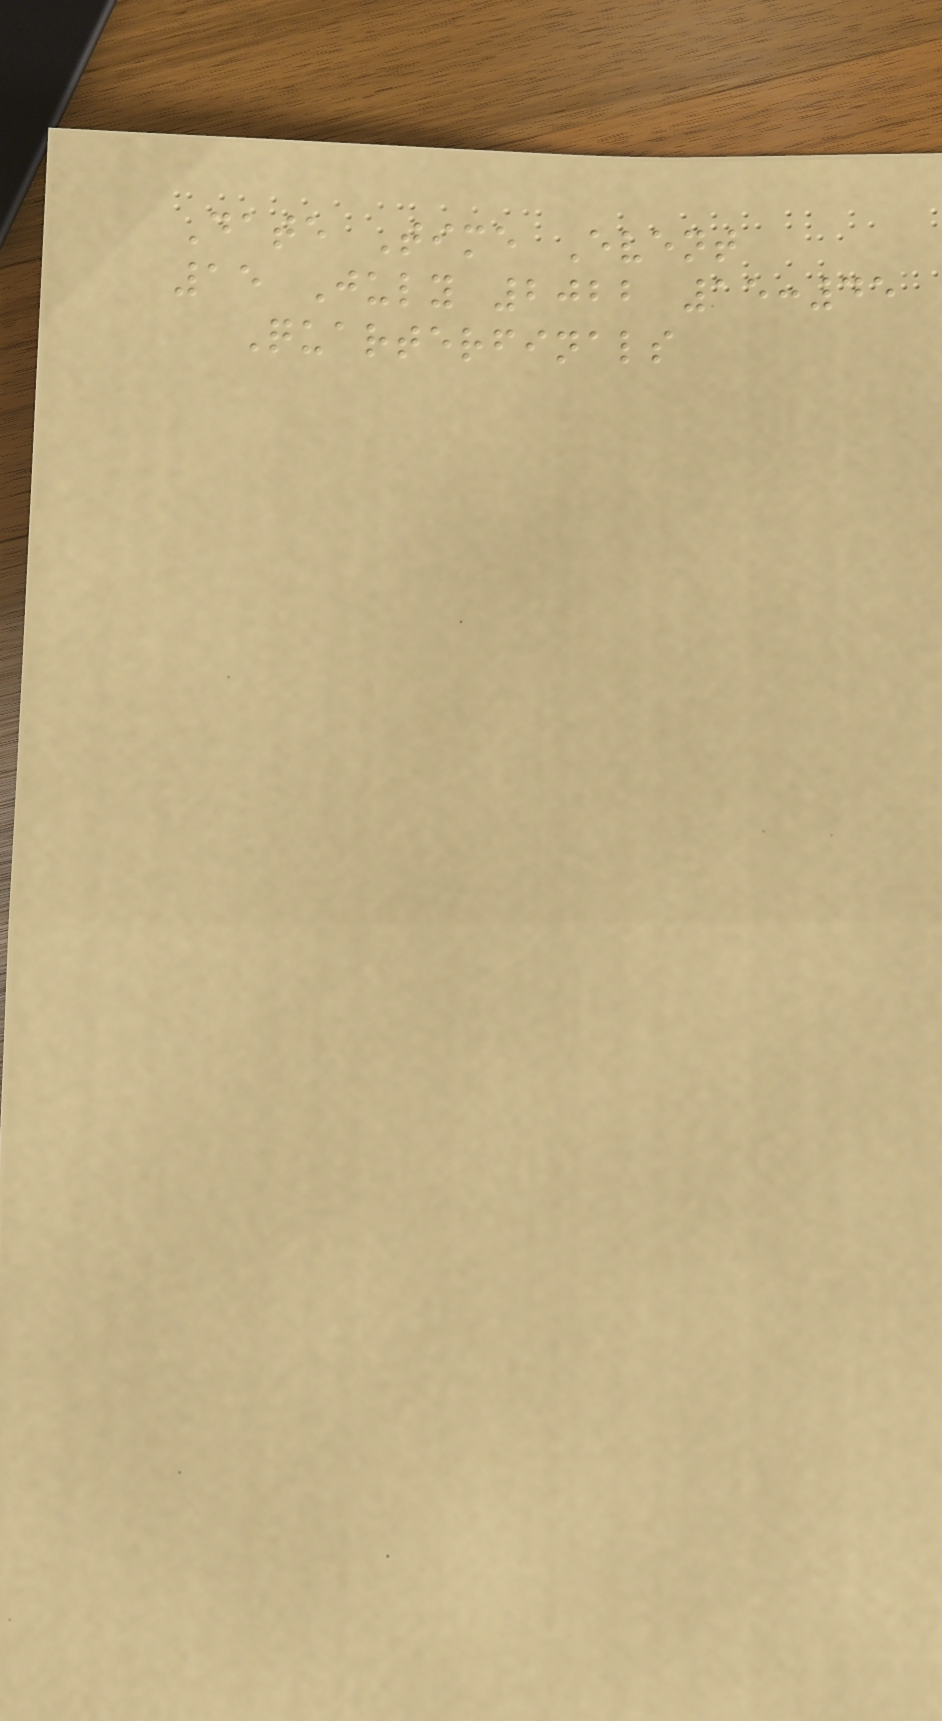Date Time Event
15 July 2022 15:45
Quarterfinals
